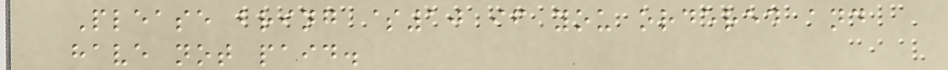Please bring $10 if you ordered and
have not paid.
